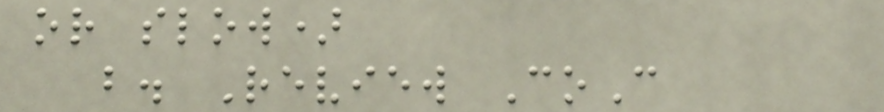or slow)
b. Review CoC
